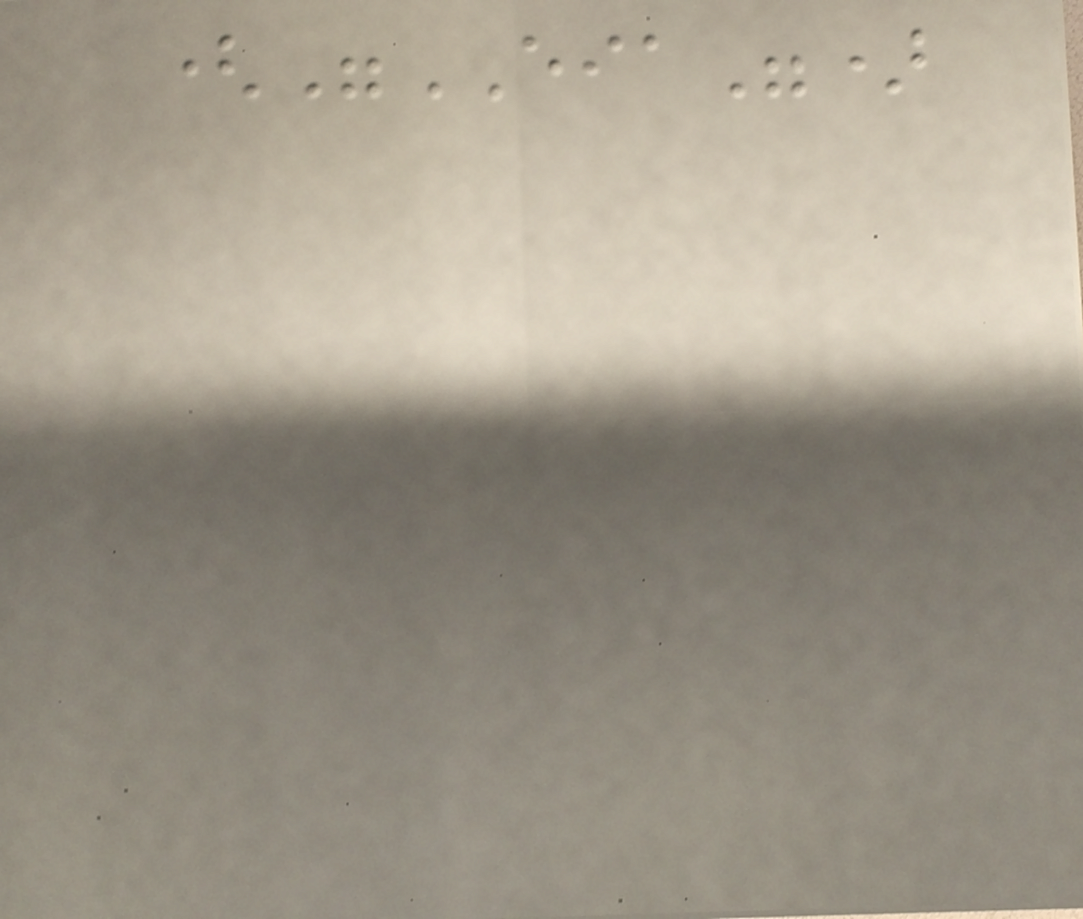("EIA")
